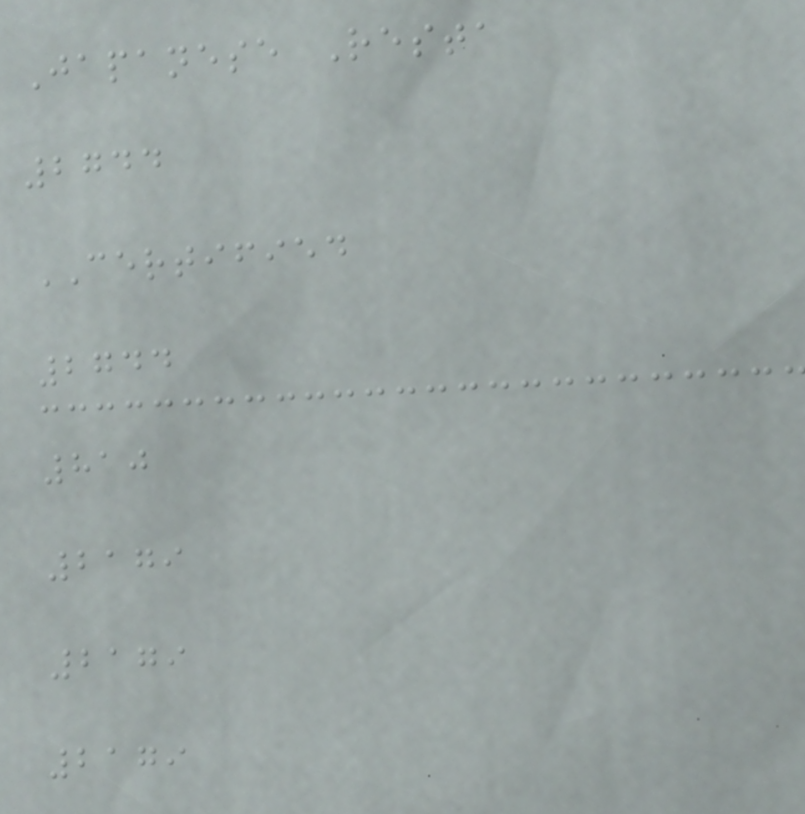Japanese Resta
2744
CERTIFIED
2744
810
2179
2179
2179
